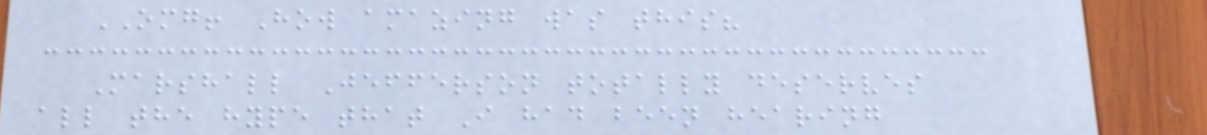OMG! How amazing was this?
Marshall Jefferson totally deserves
all the hype that I had been hearing
